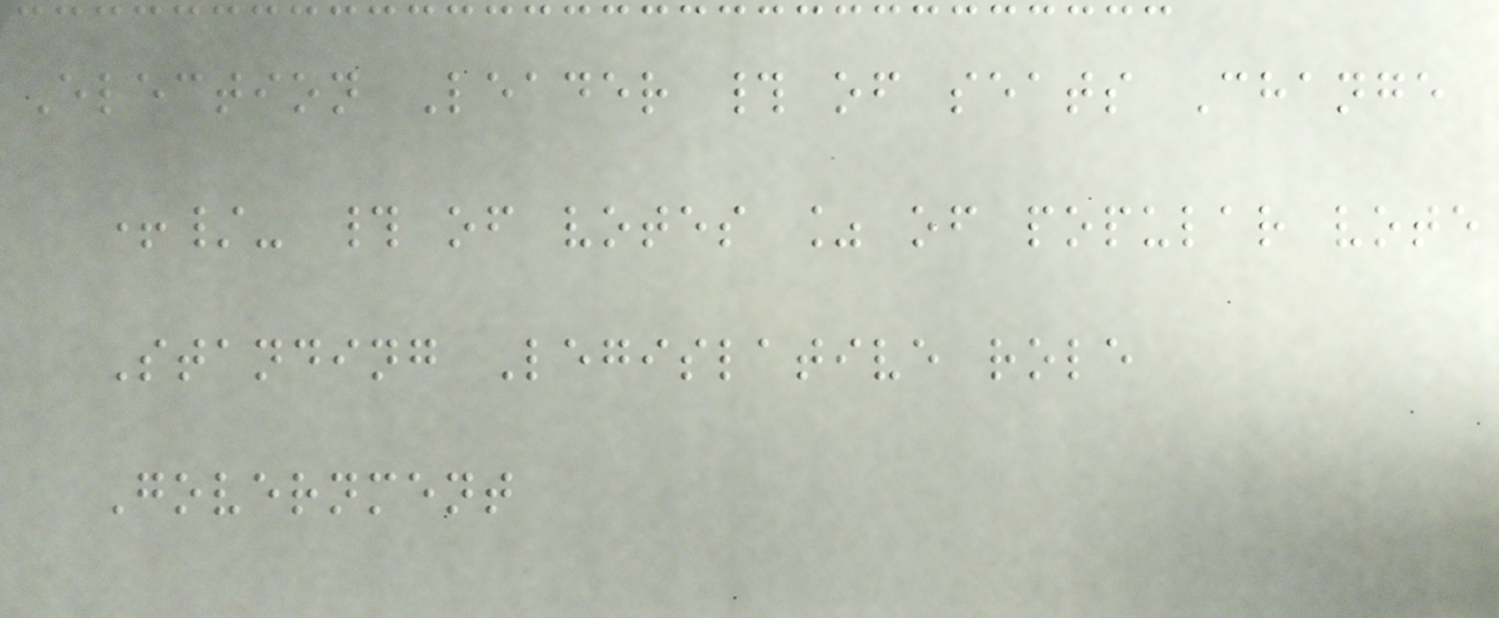Election Leader # of seats Change
+/- # of votes % of popular vote
Standing Legislative role
Government
